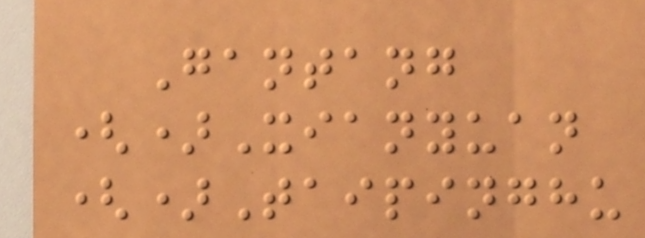Gantang
()Xianyuan
()Taipinghu
